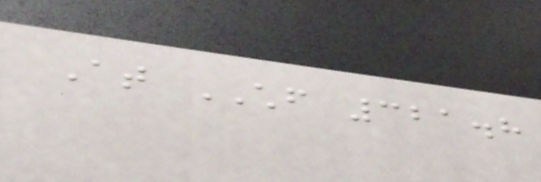At CHF 321.8
